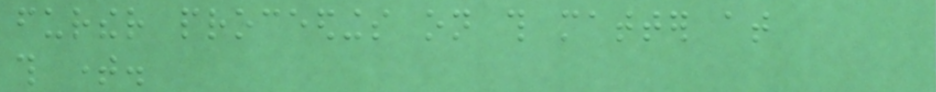further proceedings on this matter at
this time.
